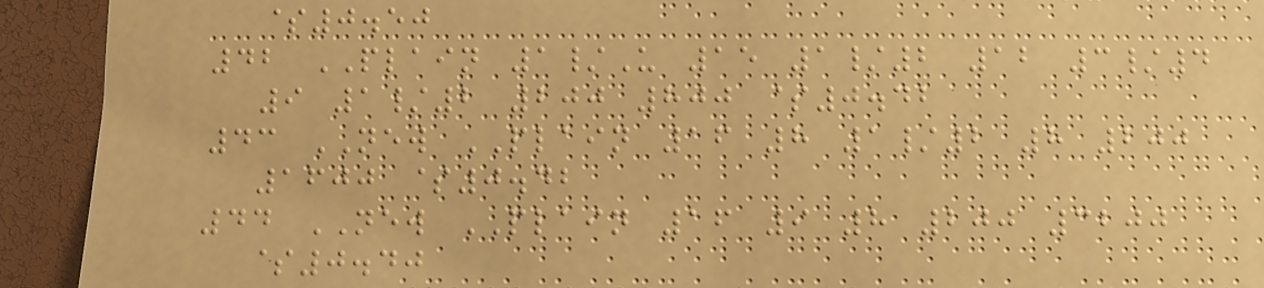$0.50
42 PLAIN 1/U 15 1/2 12 3/4
9 1/2 200 800 $0.42
43 NEW PLAIN 16 8 1/2 8 200
1600 $0.42
44 NEW PLAIN 16 9 8 200 3200
$0.40
